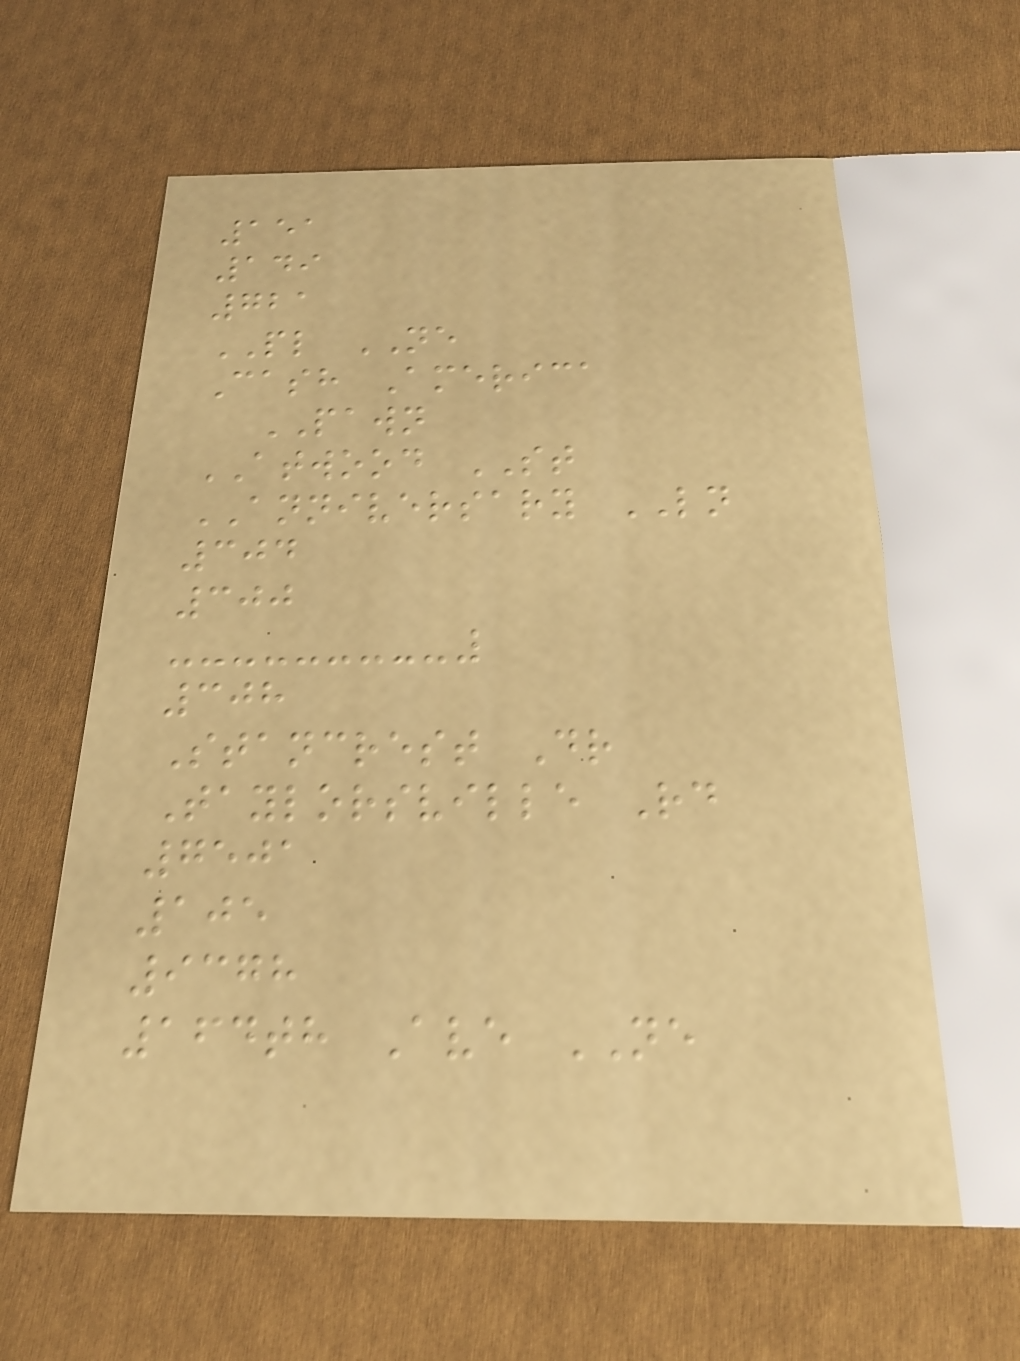151
149
721
PL NE
Cash America
PAWN
ATWOOD ST
ANNIVERSARY LN
304
300
308
Stancrest Dr
Taylorsville Rd
7501
105
9378
164th Ave NE
